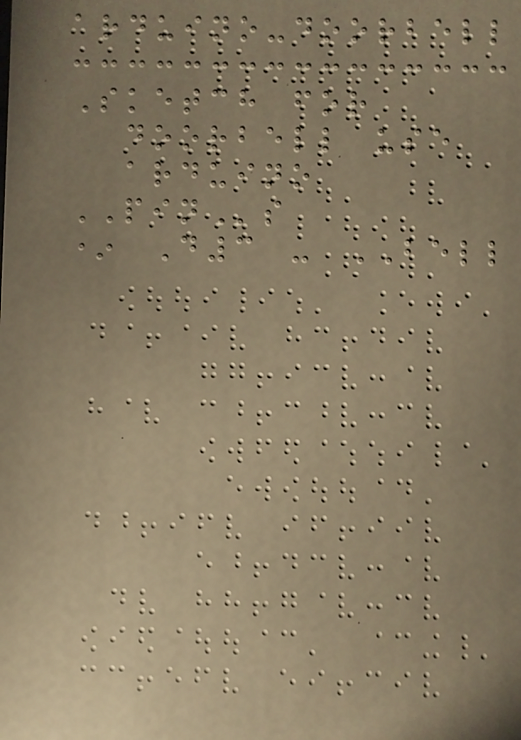arduino-doorbell
Sketch for
doorbell use
arduino
PINs
* D3 - BELL
